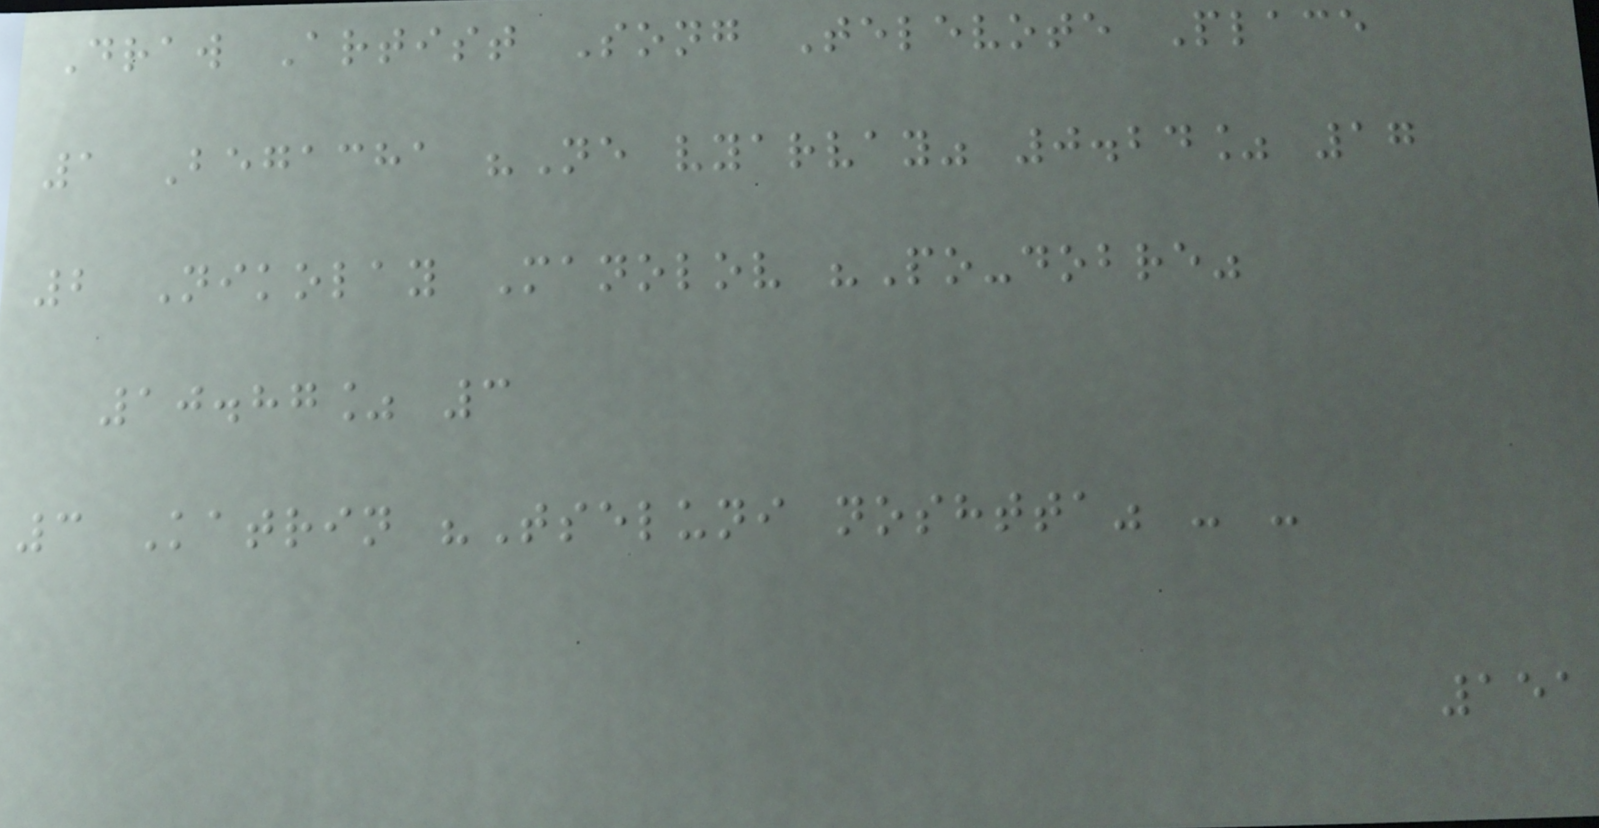Draw Artist Song Televote Place
1 Begacha "Ne vyarvay" 0.24% 17
2 Nikolay Manolov "Po-dobre"
10.87% 3
3 Katrin "Tseluni noshtta" - -
151
